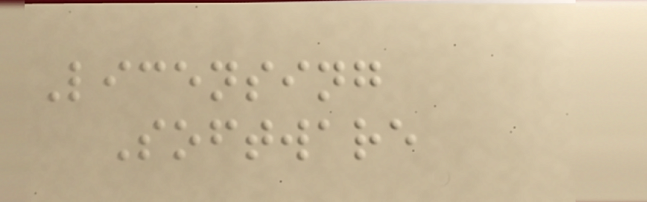Licensing
Software
